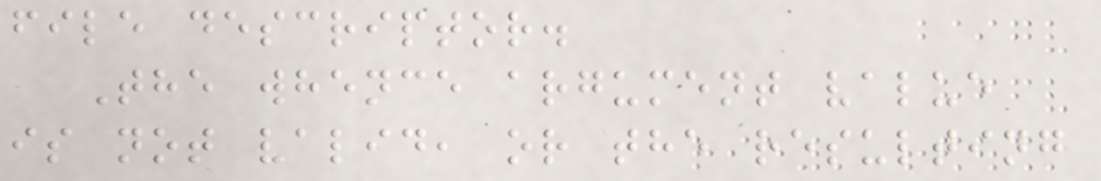file descriptor.
The whence argument value
is not valid, or the resulting
